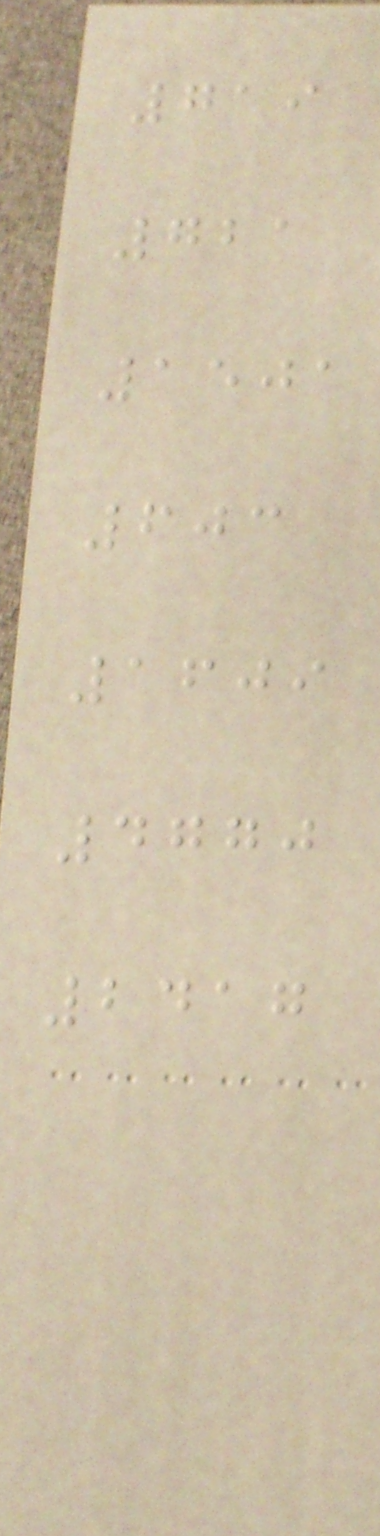719
721
1501
603
1609
4770
2417
